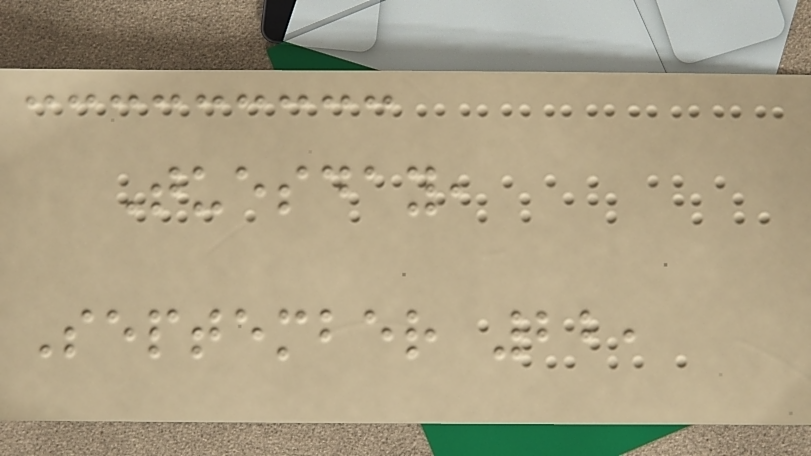Tuesday,
September 22,
